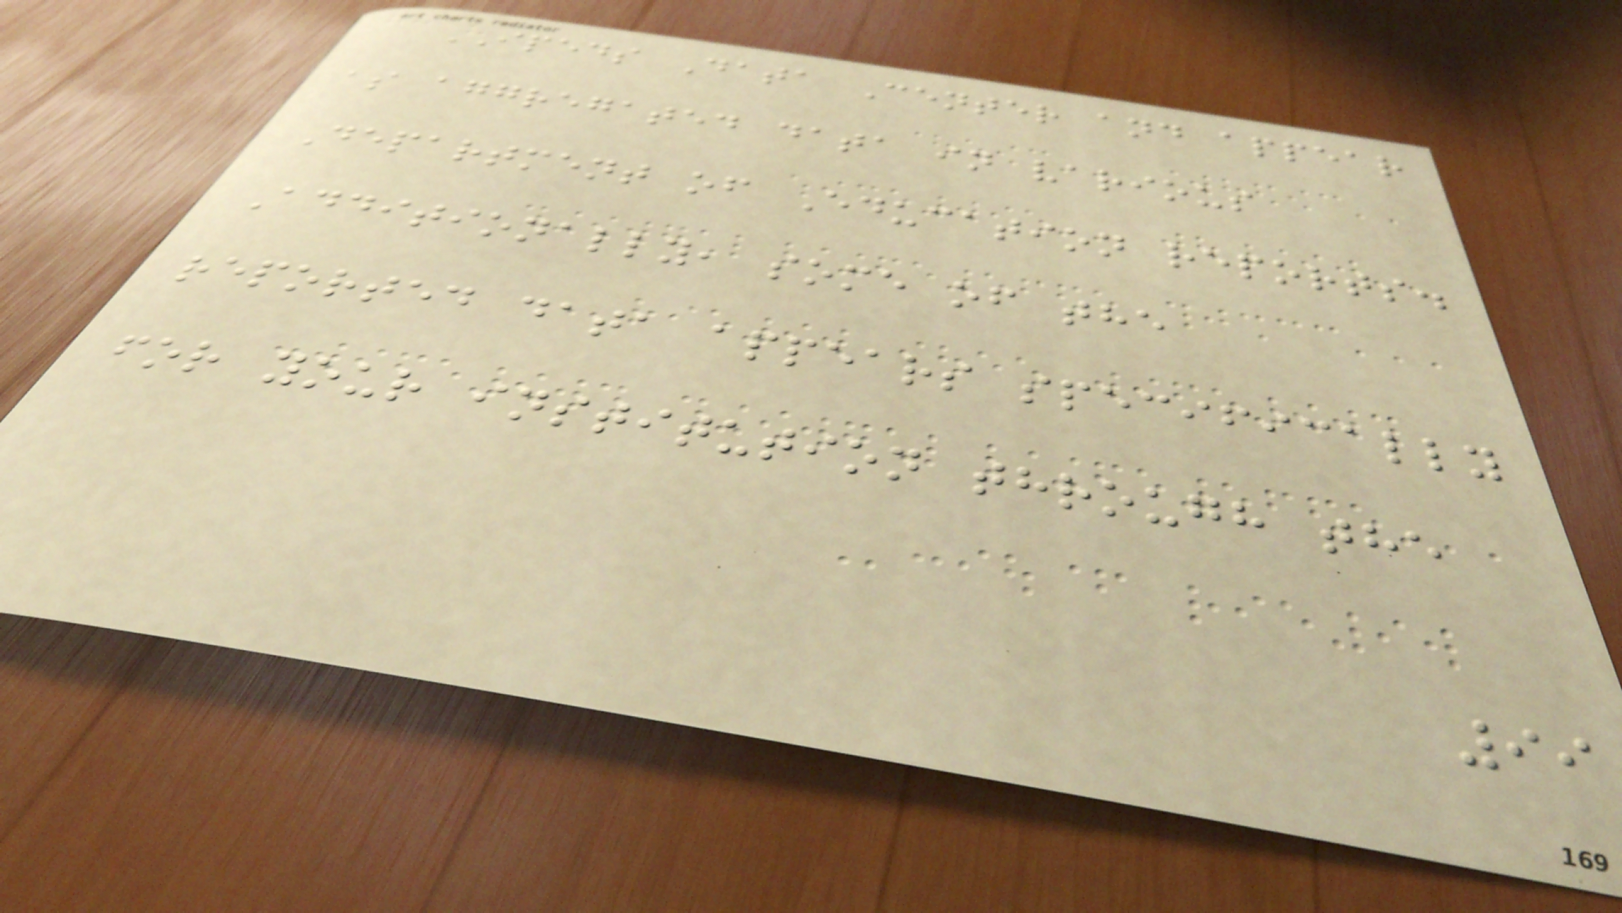IPEDS Data Center and appear
as aggregated data in various
Department of Education reports.
Additionally, some of the
reported data appears specifically
for your institution through the
99
